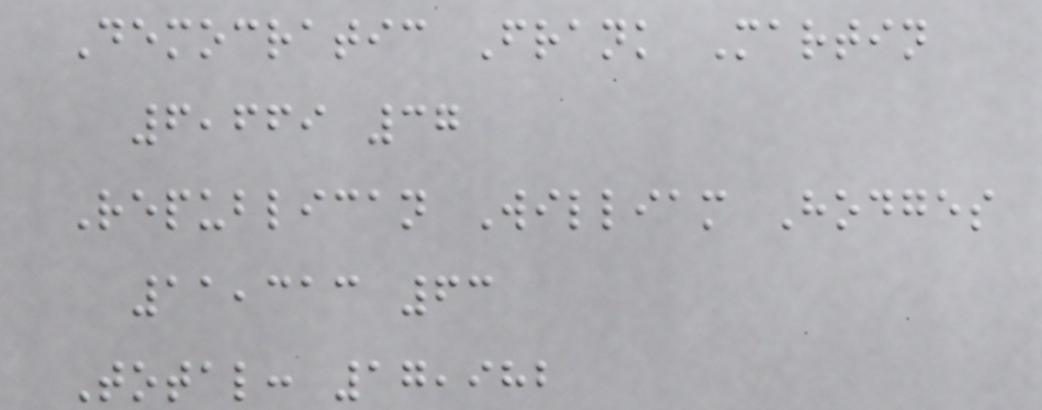Democratic Frank Martin
6,669 37
Republican William Hodges
11,313 63
Total: 17,982
